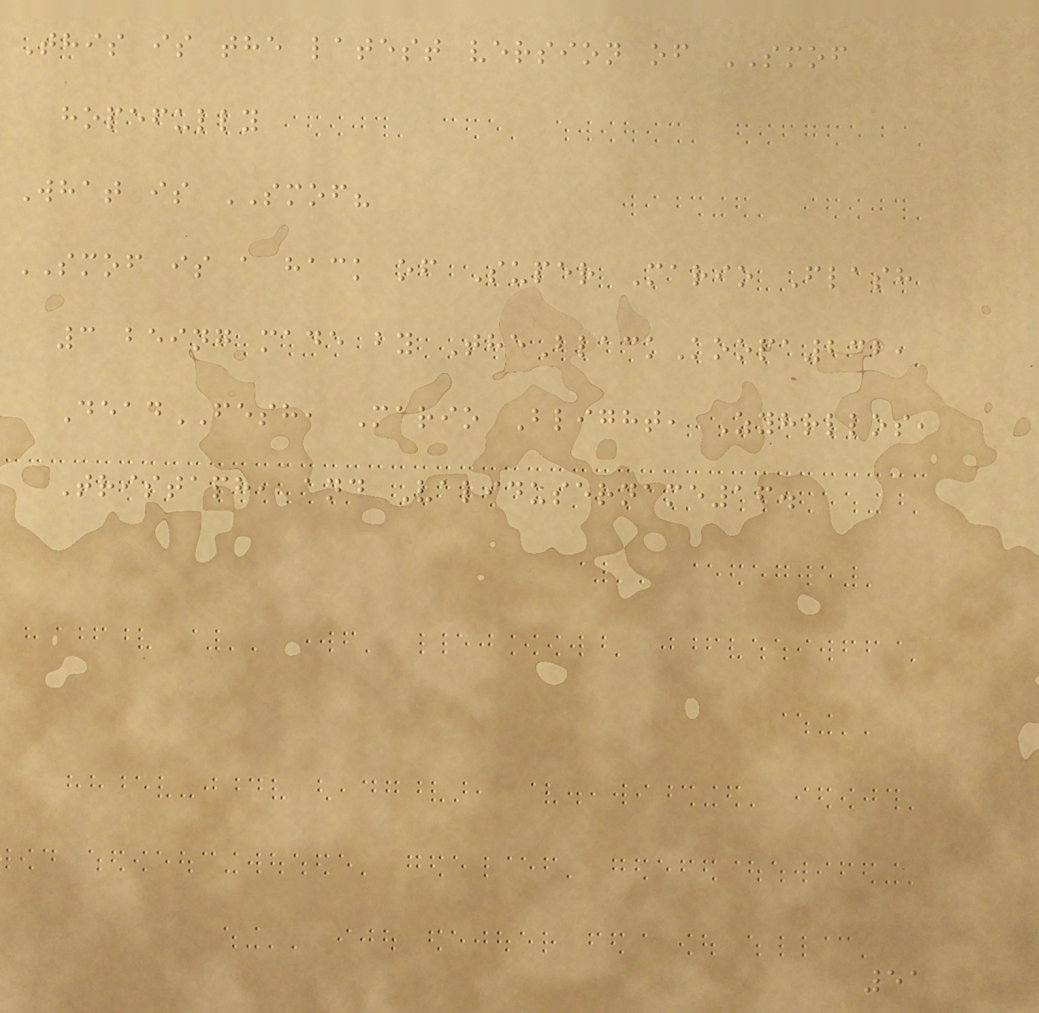This is the latest version of SMOF
hopefully
What is SMOF?
SMOF is a hack of Super Mario Flash
3 being made by TheBlackKoopa232,
DeadFESH, Mario Blight, Zyhrllos,
Tristaph, and Validusername16.
51
